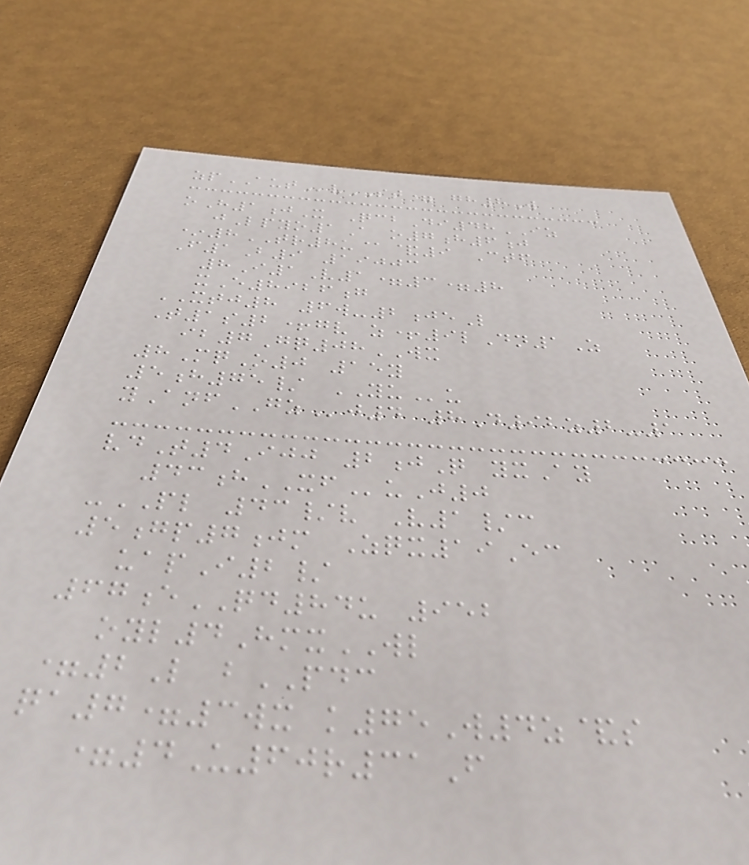zpAUTvST= gh8W
oH1jX QcbDi48IZ
jLpyo1A o7h6j
*8TR8u@&9 Ctf
F1B9 19003
8I1V1=3=8
xE8926g
XTJ8 6w-2jeL
T1s2+gv z+9lDn1Z
ib7Gq08WX
8MqO0 15y
5h75/ YUu
yAnfGZj4 8D92z2-1
vdT4Ijj 2jQ yxAy
43hXFuJ0
-PL 43/v V1/c
5gp7jm Zqx19Ec
uapI2/
67eQD84u 952
oyl4HmxWL
=2L bPDC
qa7=3wx k75W4z&s
=4U60r31F
